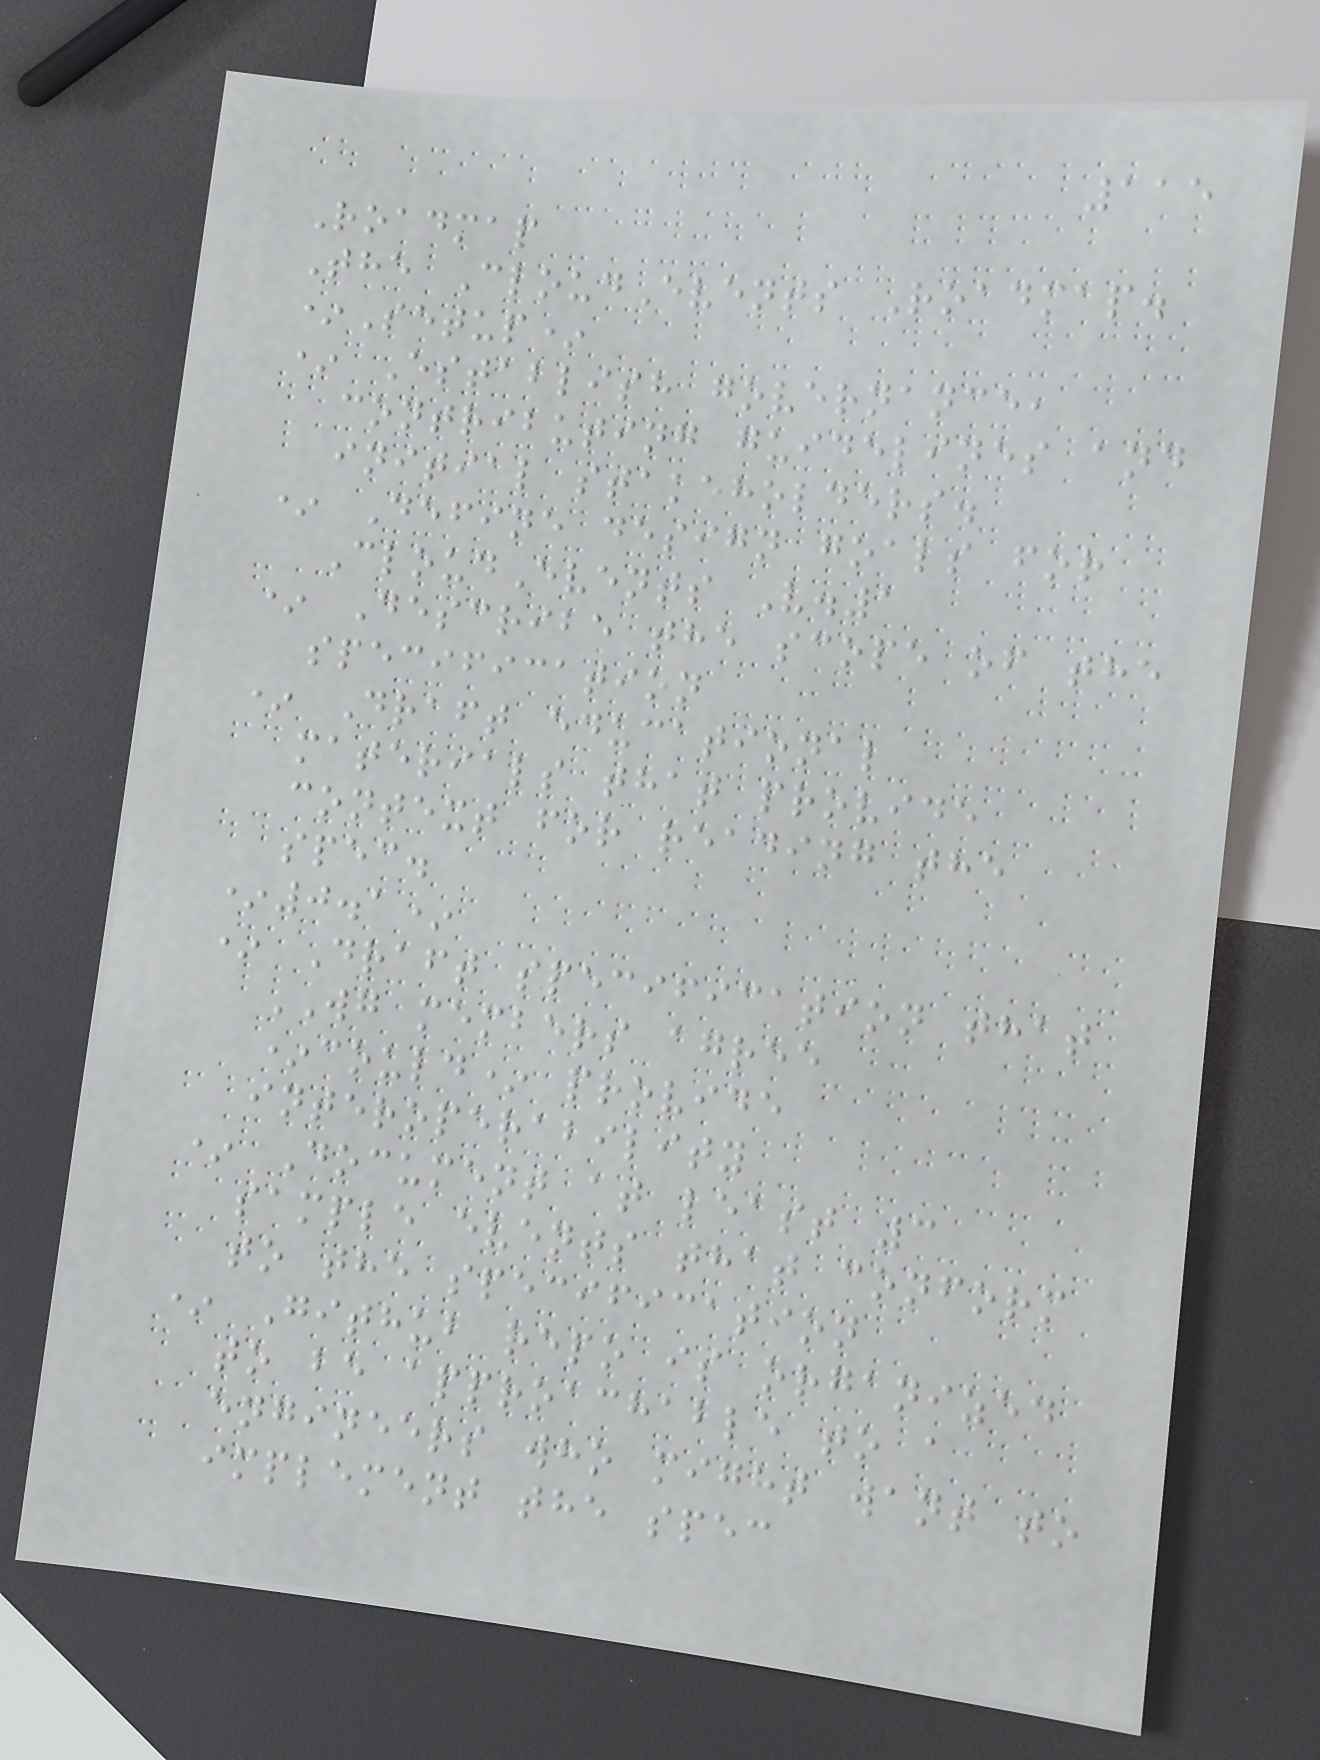115
Roadmap
The CloudEvents Roadmap.
*Setup*
* Establish governance,
contributing guidelines and
initial stakeholders.
* Define design goals for
CloudEvents V.1
* Describe the scope of the
specification
* Draft educational
materials that provide
context for reading the
spec.
*0.1*
* Draft specification that
WG members agree
*could* provide
interoperability
* Document at least 3
sample events that conform
to the specification
* Github repo is organized
to be approachable to a
engineers who might want to
implement the spec
